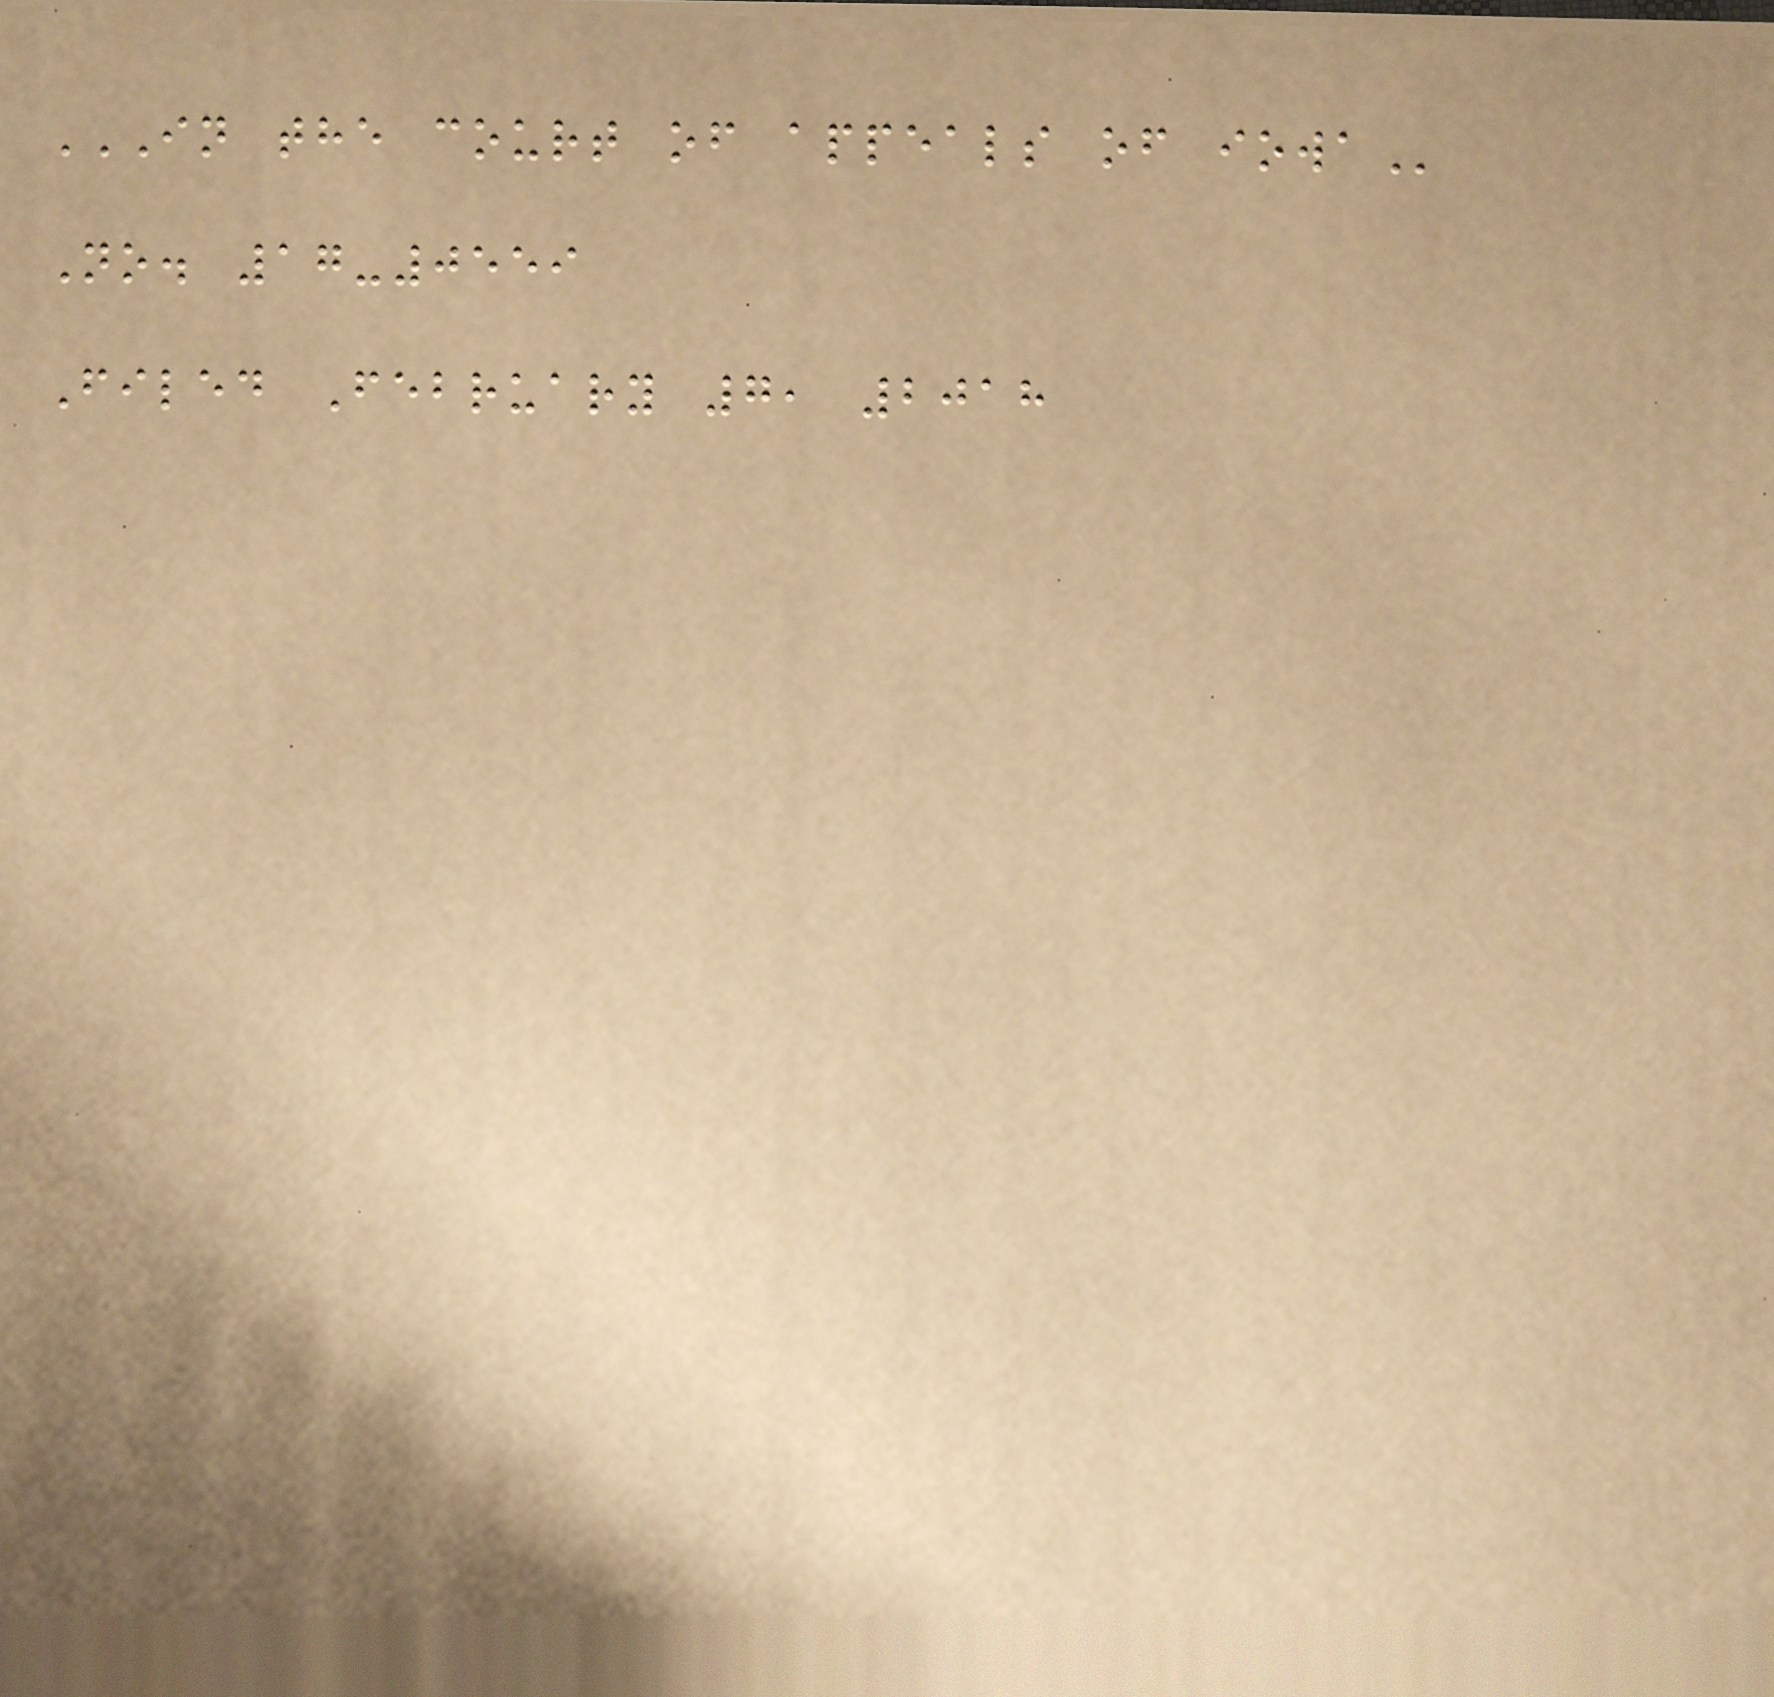IN THE COURT OF APPEALS OF IOWA
No. 17-0559
Filed February 7, 2018
